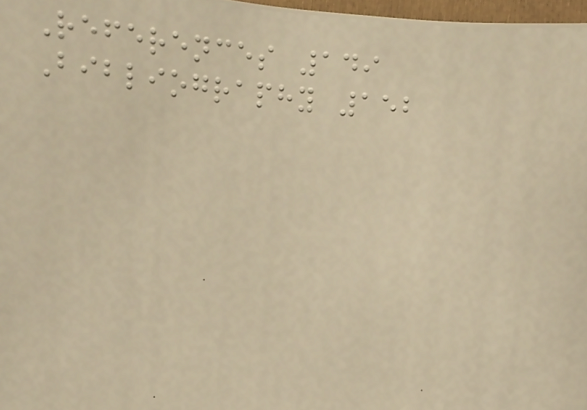References 149
Bibliography 152
